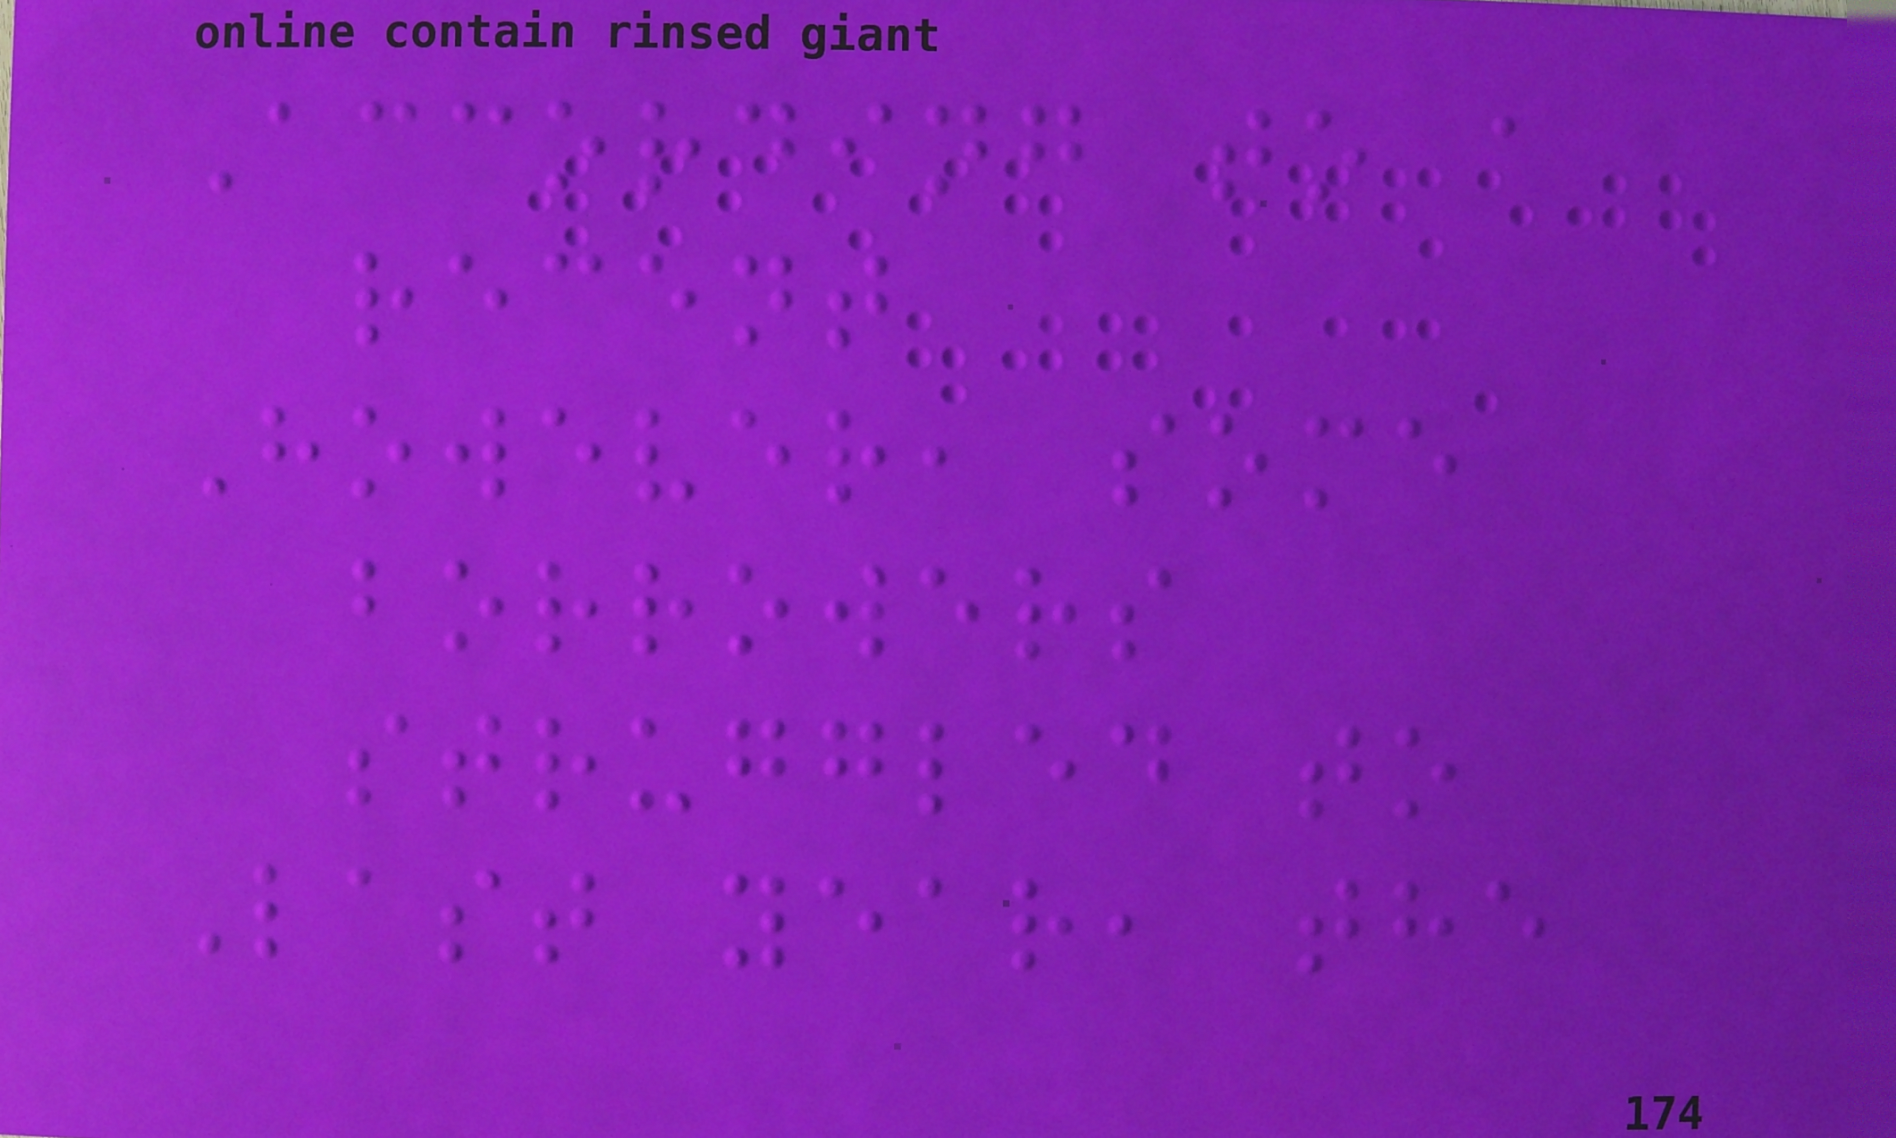According to a
recent
However, some
borrowers
struggled to
Last year, the
